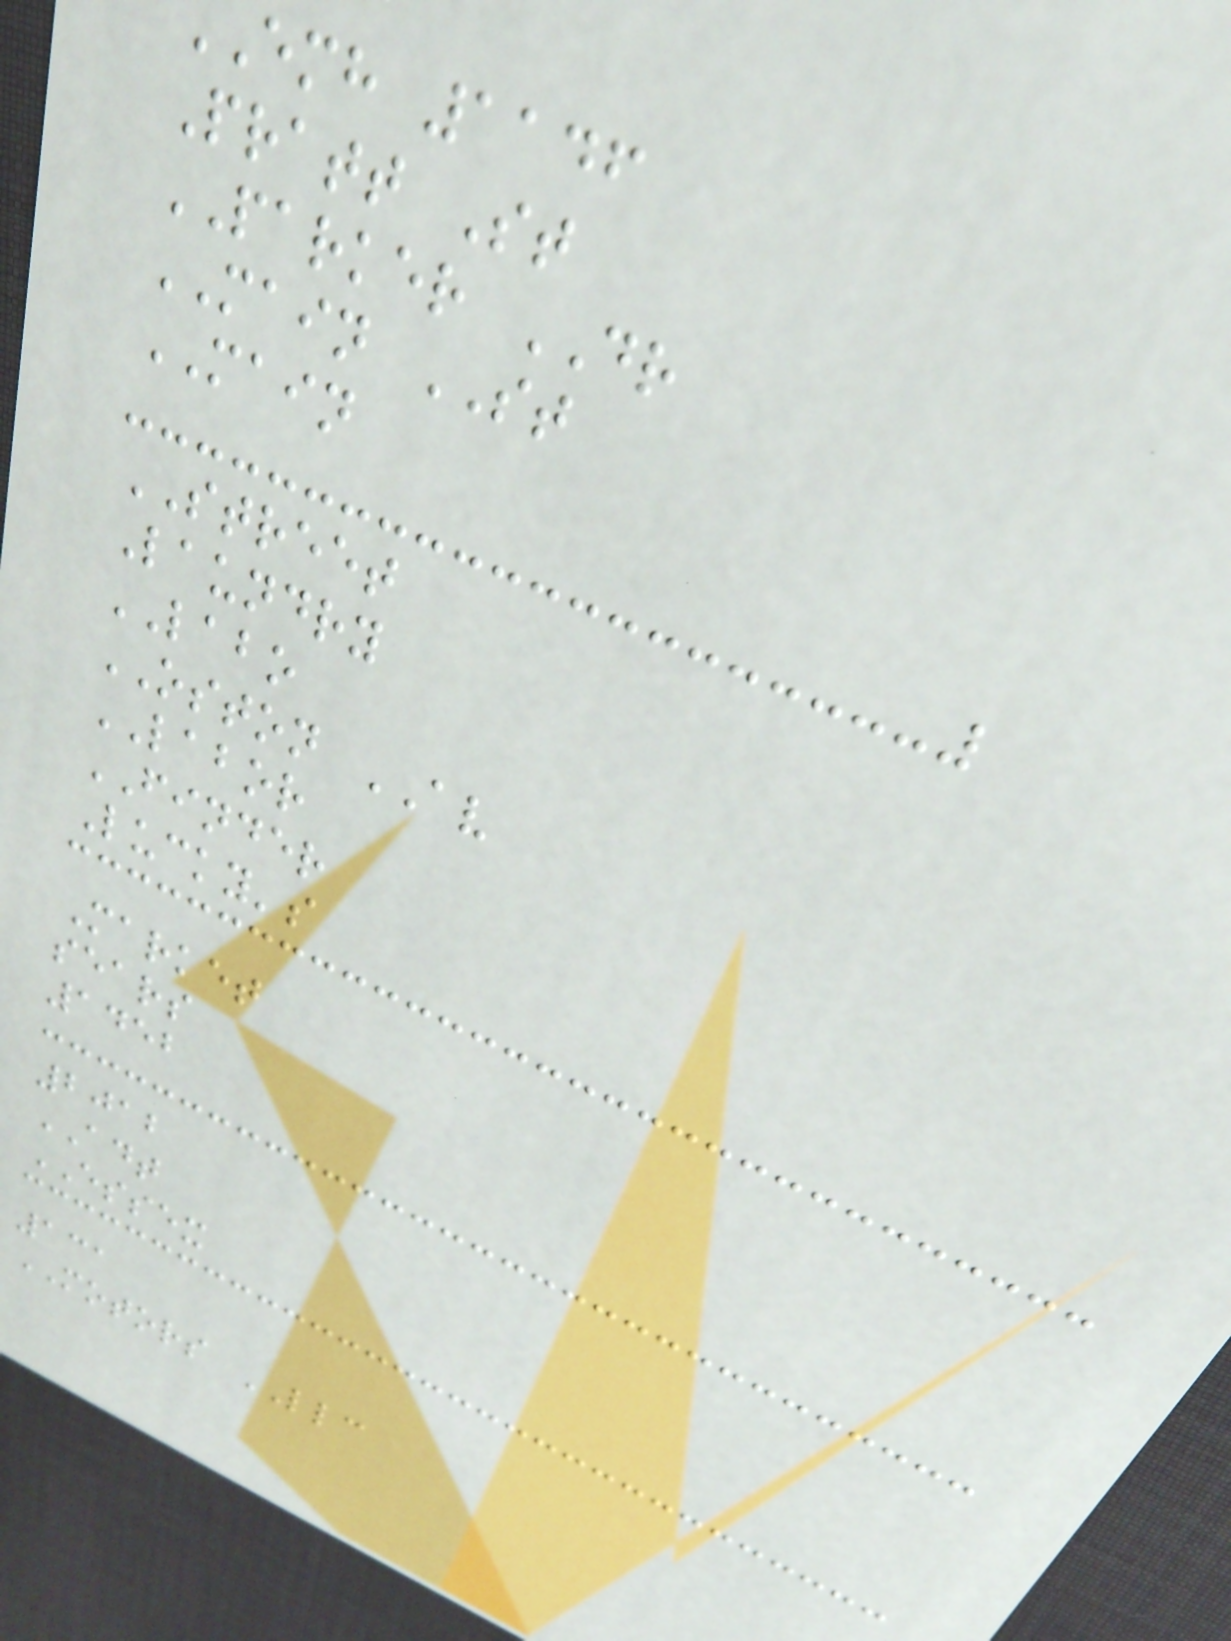emh 1146
Pratt St
PARKER DR
MAIN ST
MAIN
STREET
Laundry
LABO
OSTON AV
LABOR
FINDER
Lucky's
Market
sears
1452
2012
ADT
ESSEX
131
MOTORS LLC
